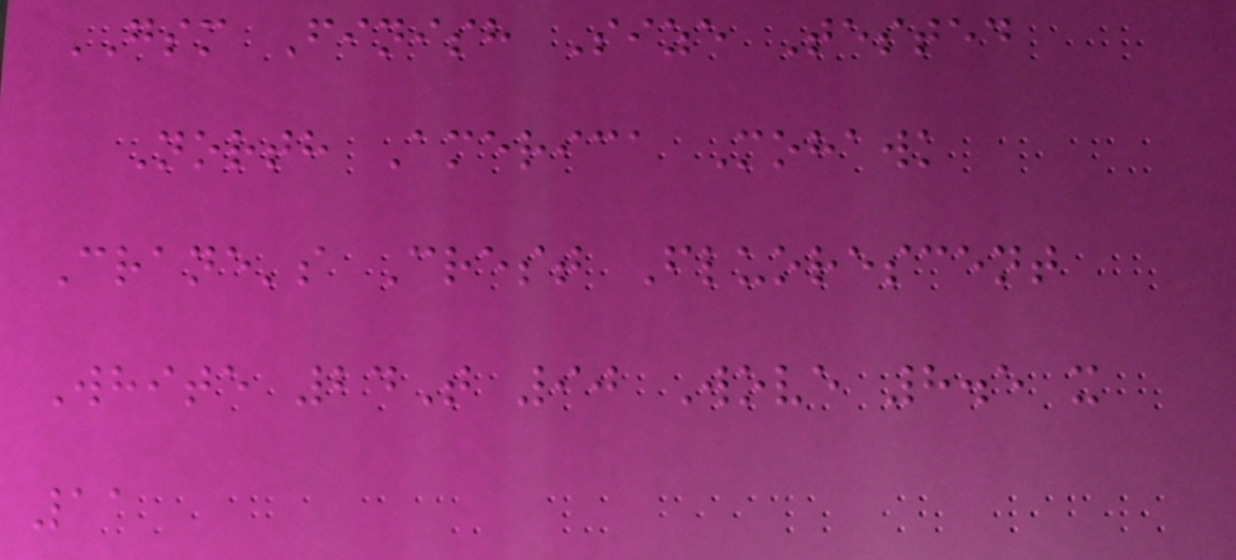GSM Finish Size Tested
North America Mohawk
Crane's Crest Fluorescent
White 24T 90 Wove 8.5 x
11
